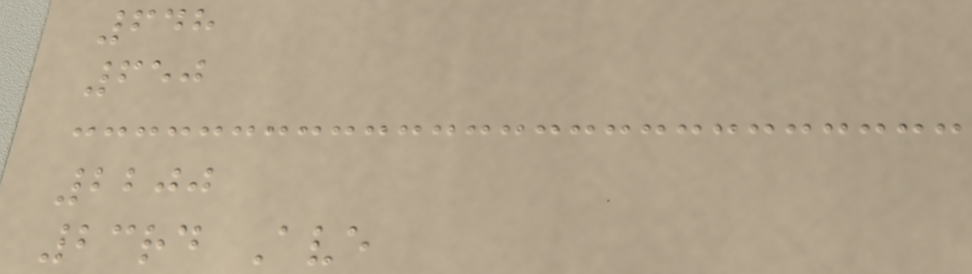648
650
2200
23rd Ave
